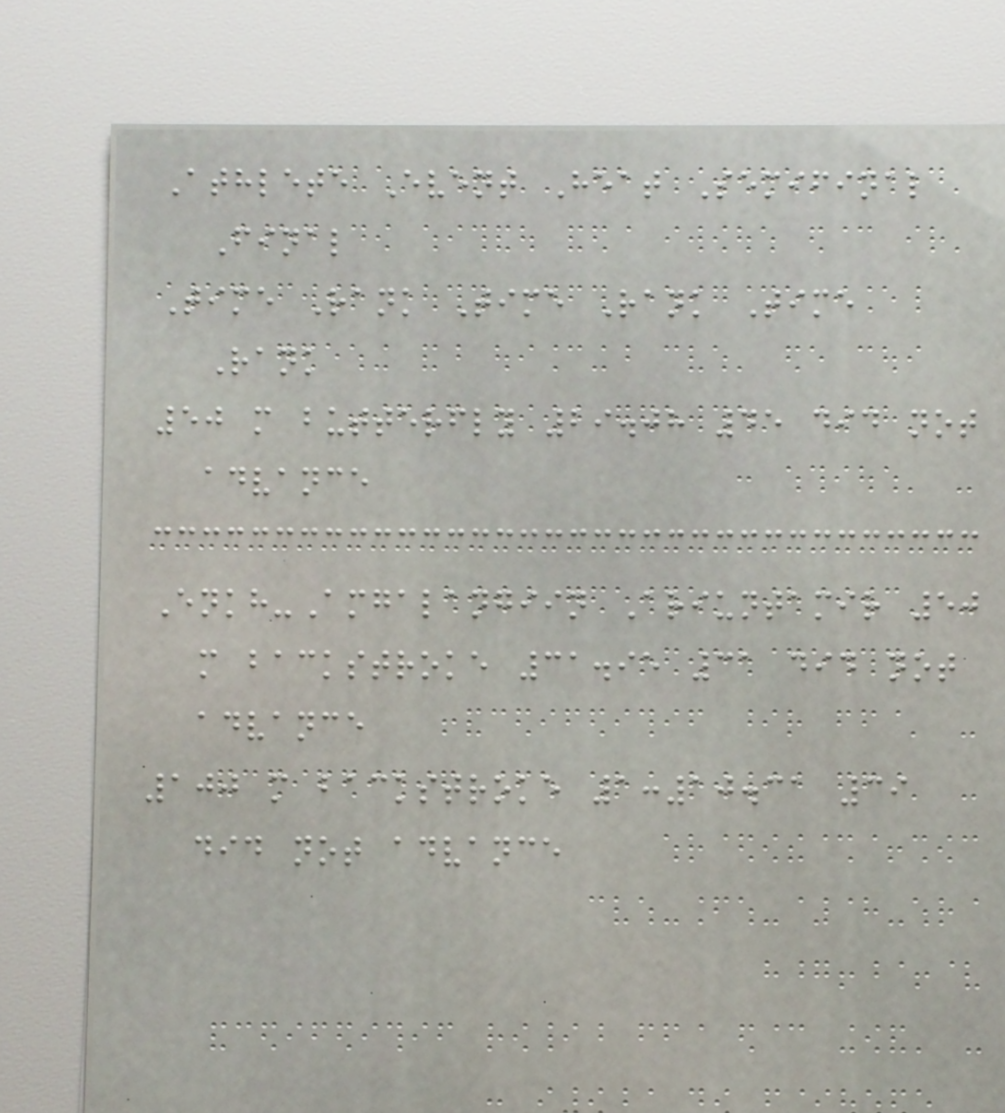Athlete Event Heat Semifinal
Final
Time Rank Time Rank Time
Rank
50 m butterfly 29.08 45 did not
advance
Enkh-Amgalangiin Ariuntamir 50
m backstroke 31.95 31 did not
advance
100 m backstroke 1:10.31 39
did not advance
